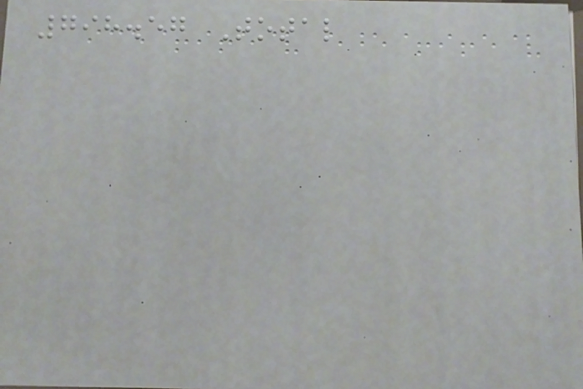798.57 Total
